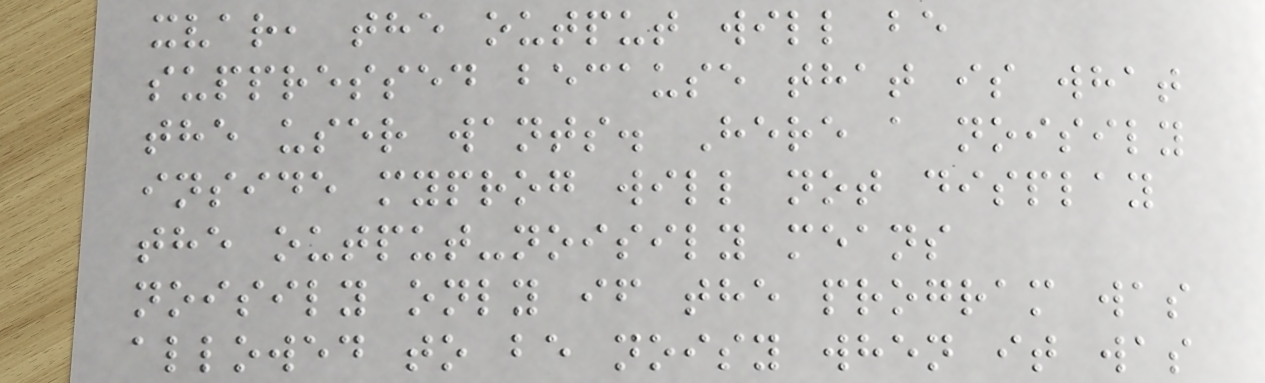xvar, the output will be
suppressed because that is what
the user wants. Here a noisily
inside myprog will not display
the output-noisily means
noisily only if the program was
allowed to be noisy when it was
